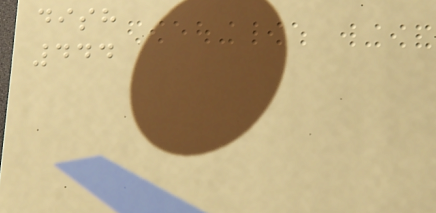dish
444
